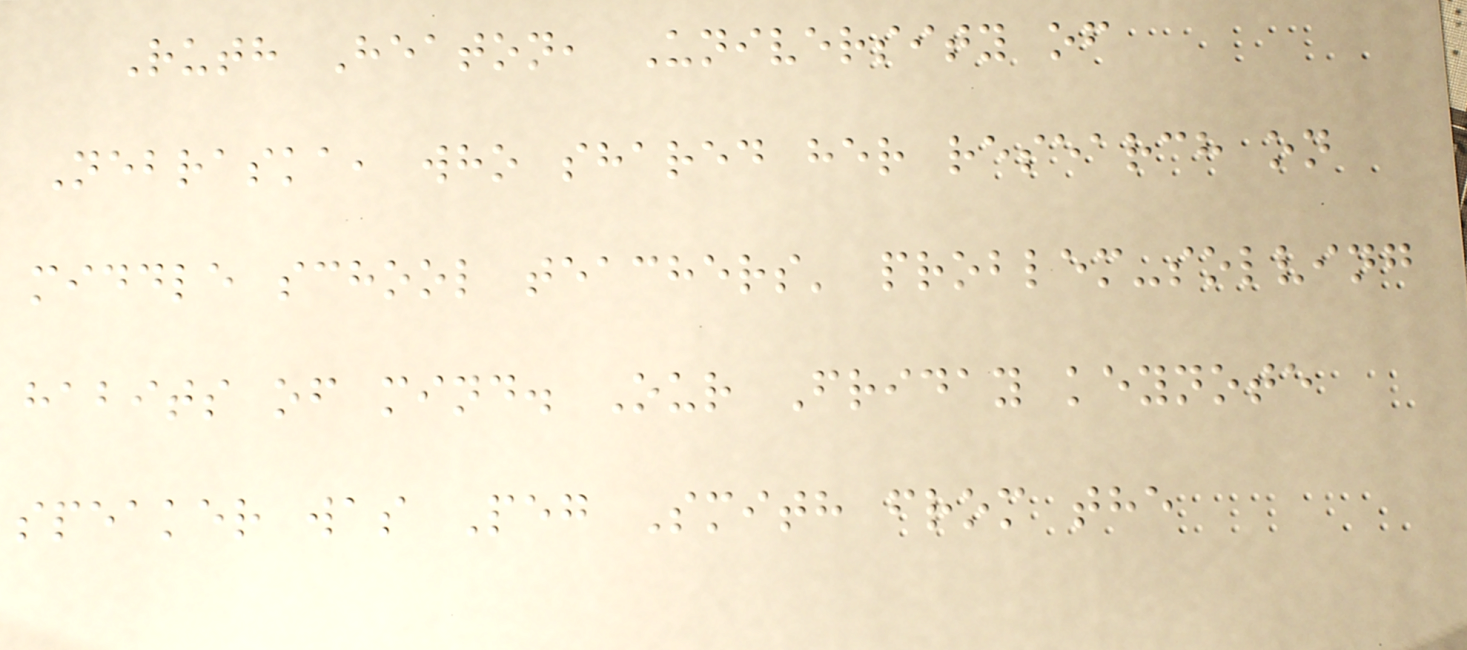Ruth Heaton, University of
Nebraska, who shared her research on
middle school teachers' problem-solving
habits of mind. Our Friday keynote
speaker was Peg Smith from the
